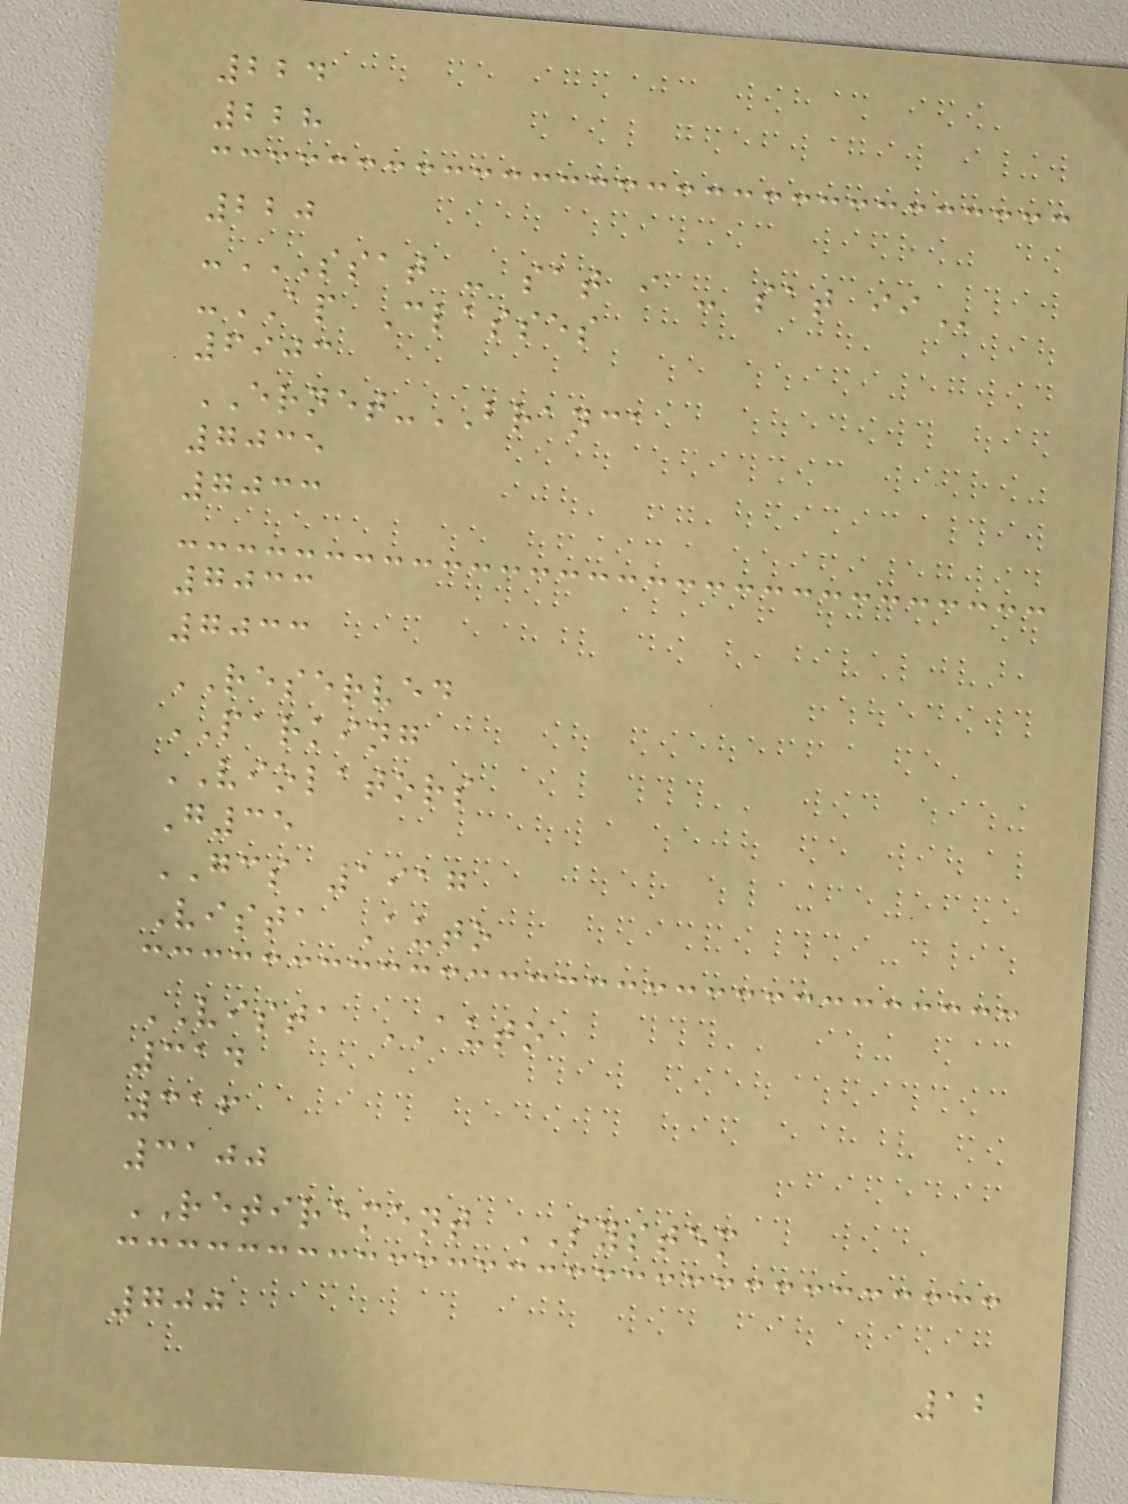224
228
220
-SSAT - SAT I - SAT II
-AP Classes
6903
ERNET-BRANCA
7035
7033
7033
7033
RESERVED
PARKING
VIOLATORS
G35
GCS 1917
Vista Auto
VISTA AUTO
314
316
3100
RETIREMENT SYSTEM
700
12
